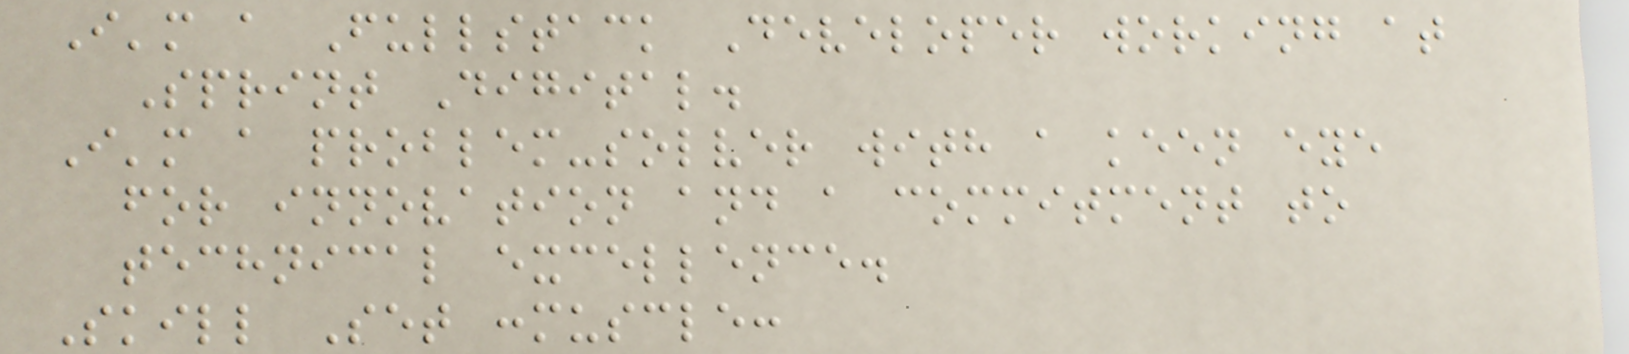I'm a Fullstack Developer working at
Sprint Digital.
I'm a problem-solver with a keen eye
for innovation and a commitment to
technical excellence.
Skill Set :muscle:
